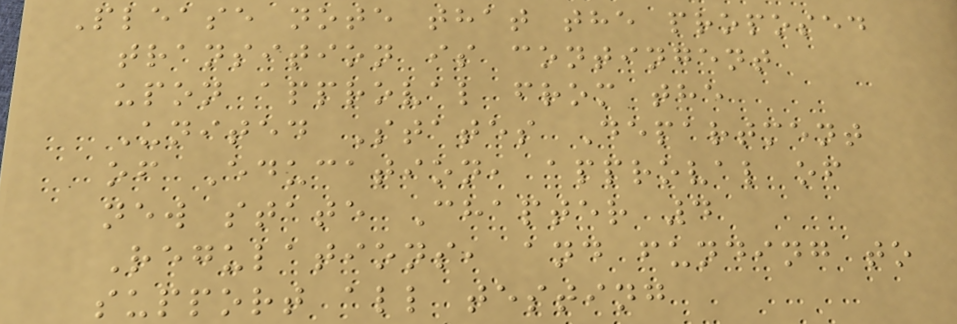Please note that the proposed
transition is contingent
upon approval from the
United States Department
of Education, approval of
new state Chapter 4
Regulations, and funding to
support all testing
